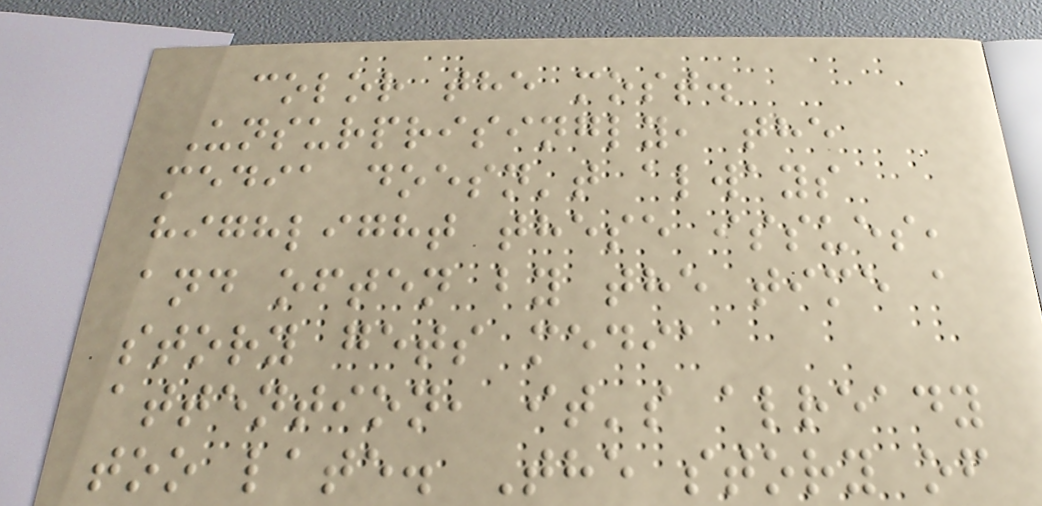color the most.
Unsurprisingly, the
media doesn't always
highlight these issues,
and often by the time a
story gets media
attention, it's already
too late. The story of
